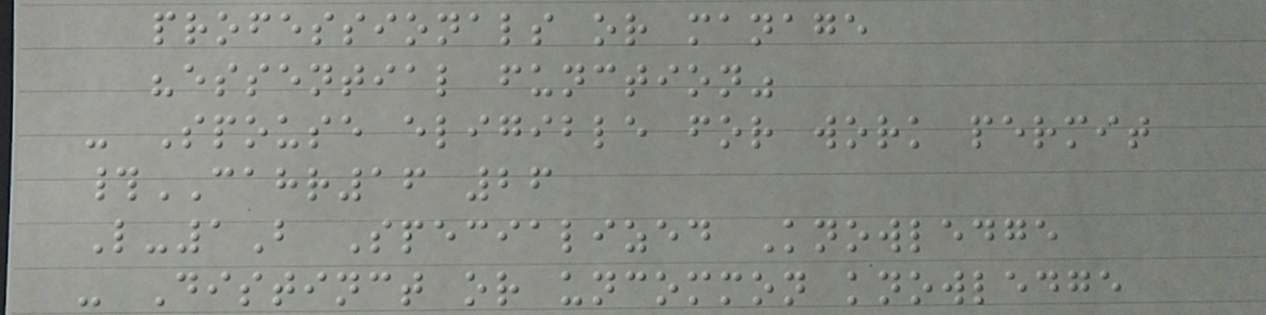professionals or manage
"essential function"
- Spouse eligible for work permit
#CAHR16 26
L-1B Specialized Knowledge
- Distinct or uncommon knowledge
